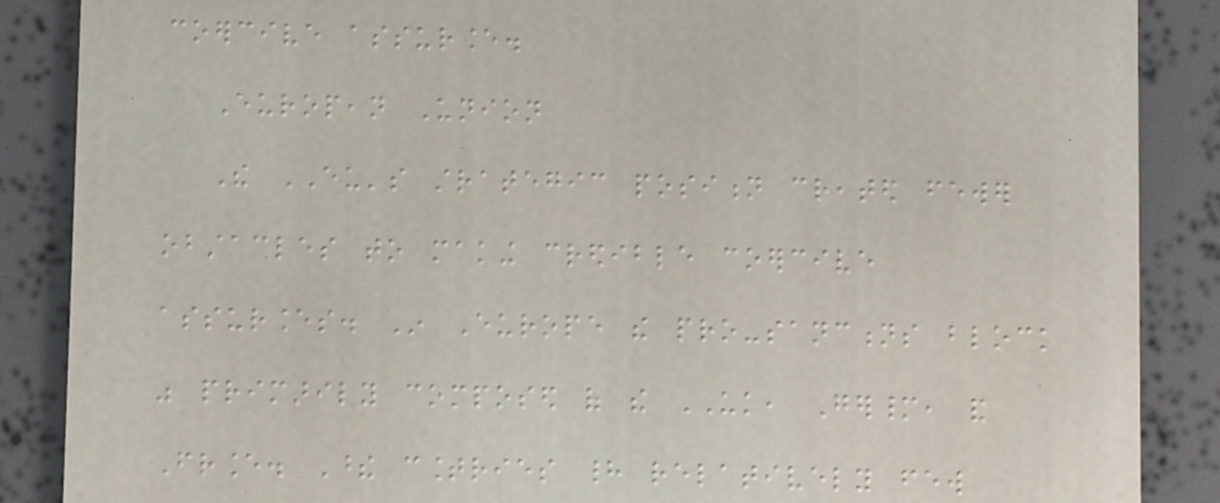coercive assurance.
European Union
The EU's strategic position created fewer
obstacles to making credible coercive
assurances. In Europe the pro-sanctions block
was primarily composed of the UK, Germany, and
France. These countries had relatively few
